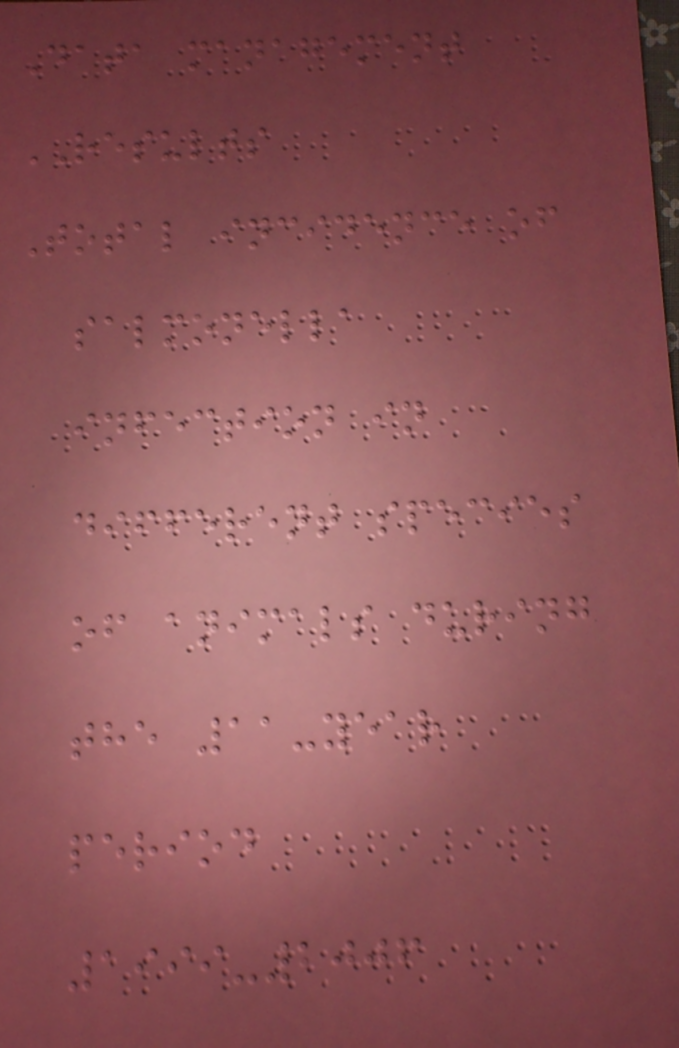Data management
RESULTS
Total incidence of
salmonella
infection in
different species
of animals during
the 11-year
period
1999-2006
